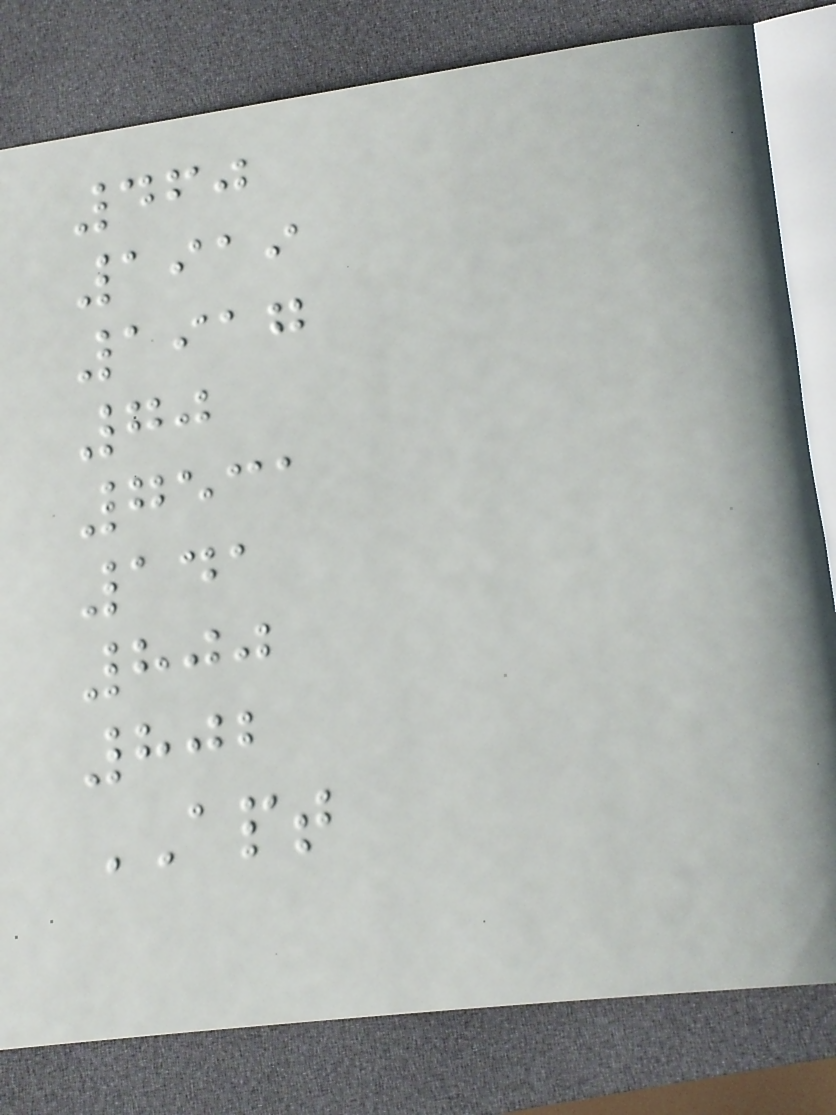460
1919
1917
70
7531
141
800
802
APT
